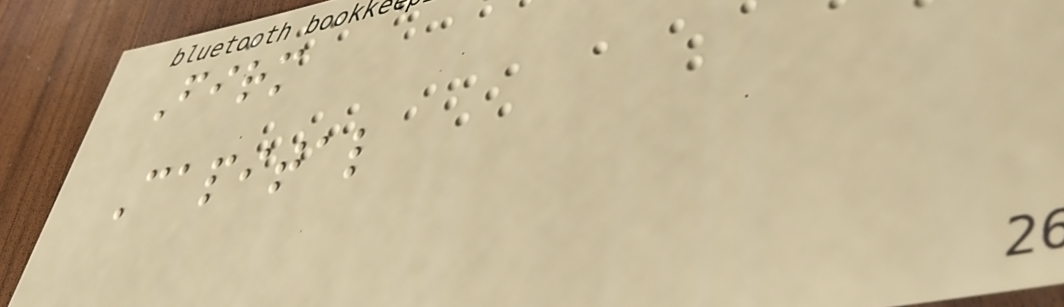Firm
Capital
